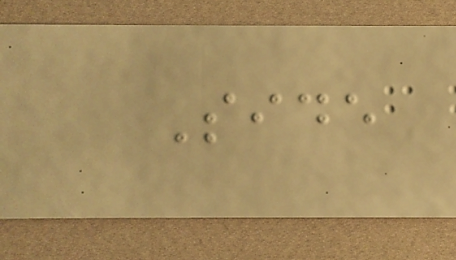Side
